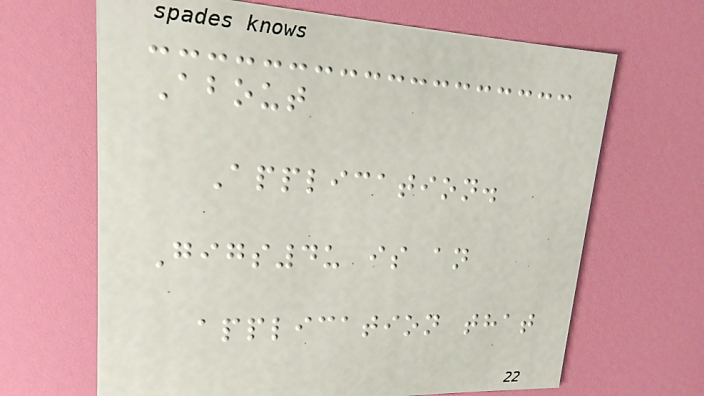About
Application.
Gigs4u is an
application that
